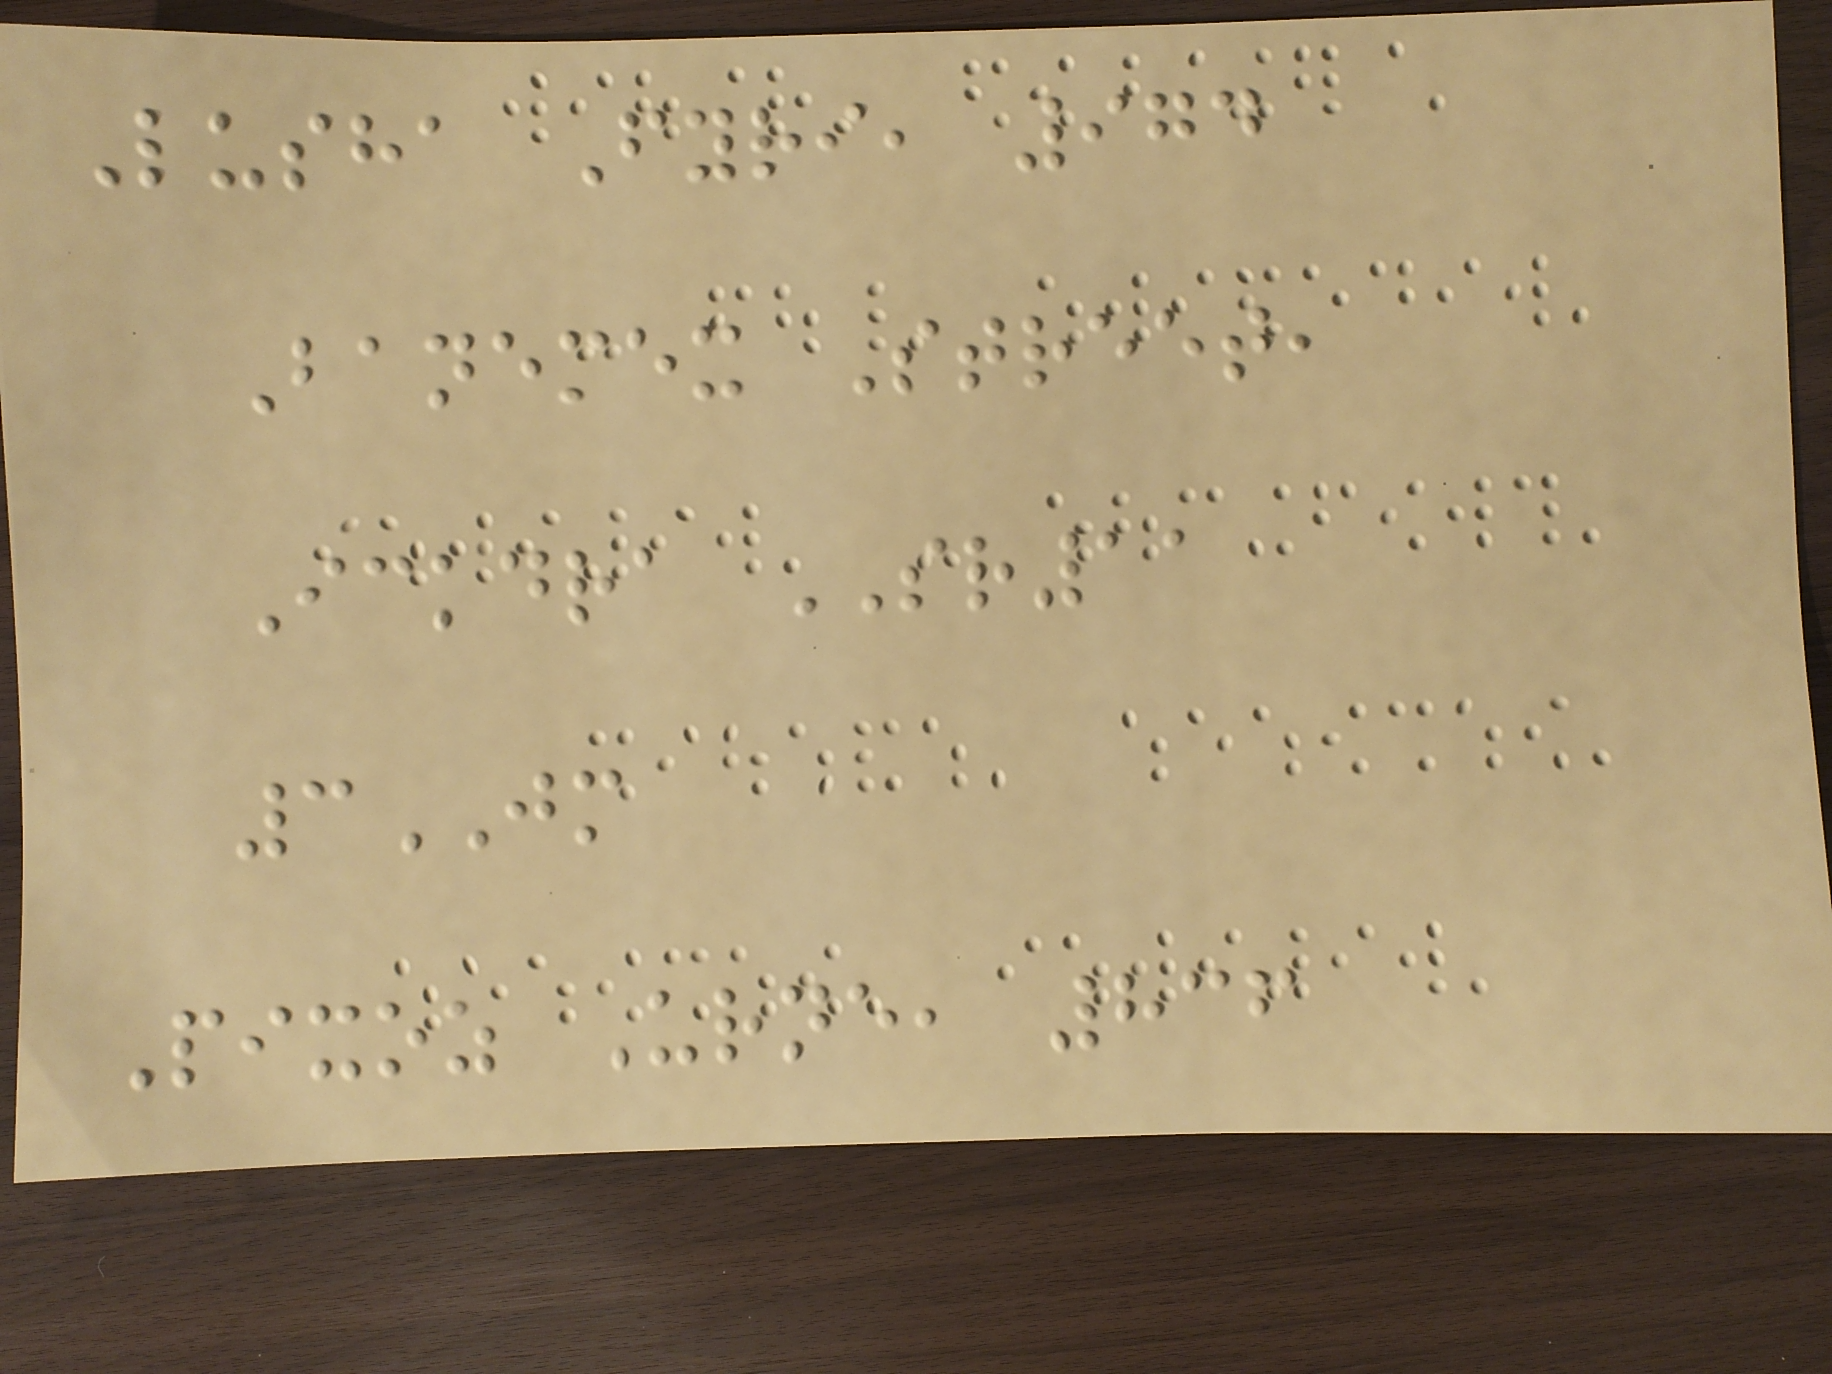Lusha Fyri, 974
Banemex Street,
Ickdra SR11
3JM
Pixoz Urne, 836
